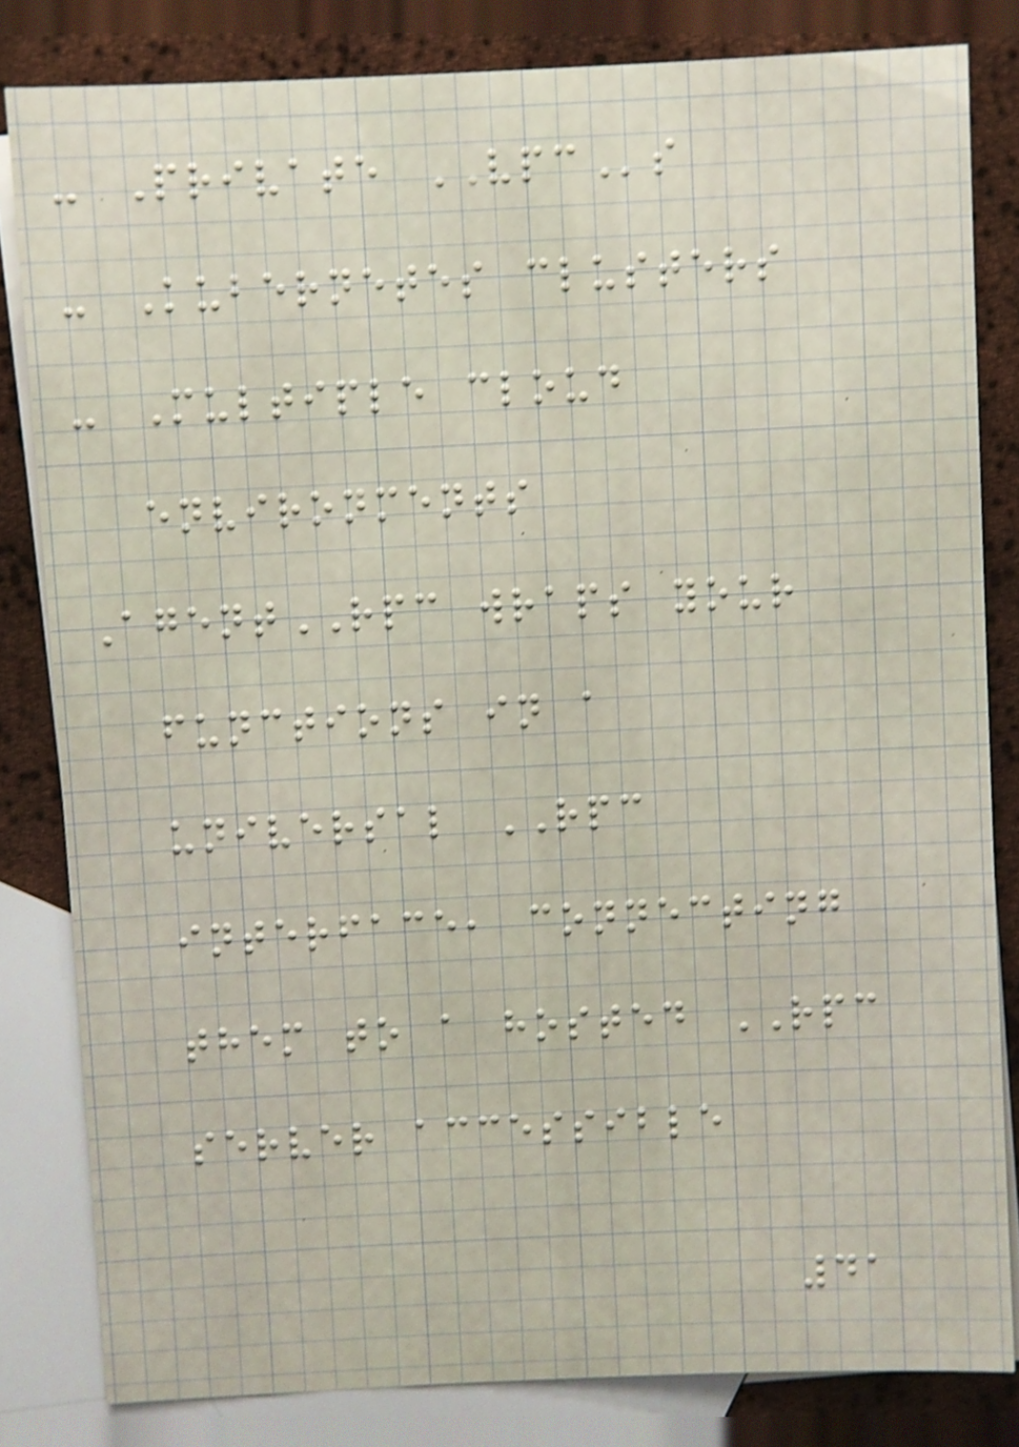- Private VPCs
- Kubernetes clusters
- Multiple cloud
environments
AgentRPC wraps your
functions in a
universal RPC
interface, connecting
them to a hosted RPC
server accessible
41
